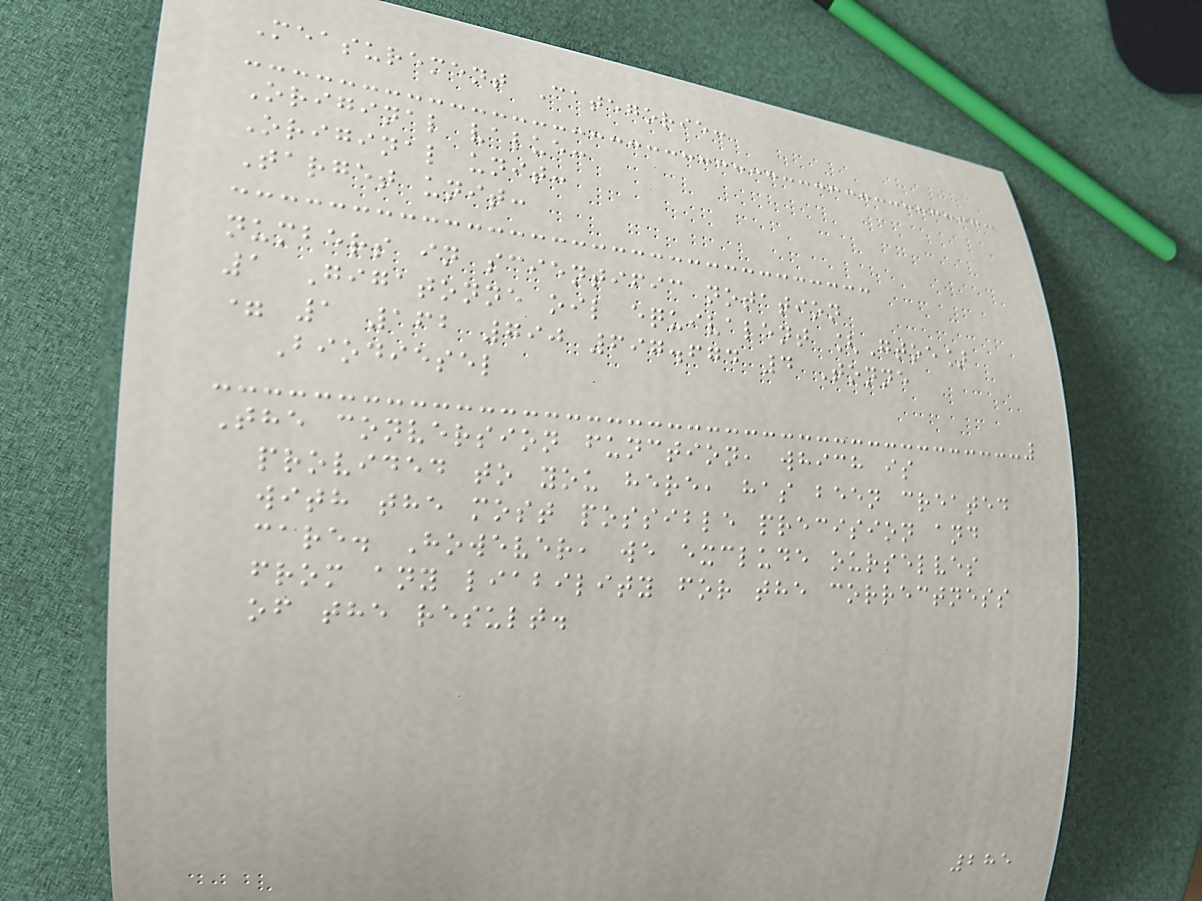Measurement Categorie:
Original value:
Original unit:
Target unit:
numbers in scientific notation
1 Gigatonne oil equivalent [Gtoe]
= 1 162 790 697.674 4 Tonne
Biodiesel
The conversion function, which is
provided to you here, has been created
with the most possible precision and
care. However, we exclude ourselves
from any liability for the correctness
of the result.
285
